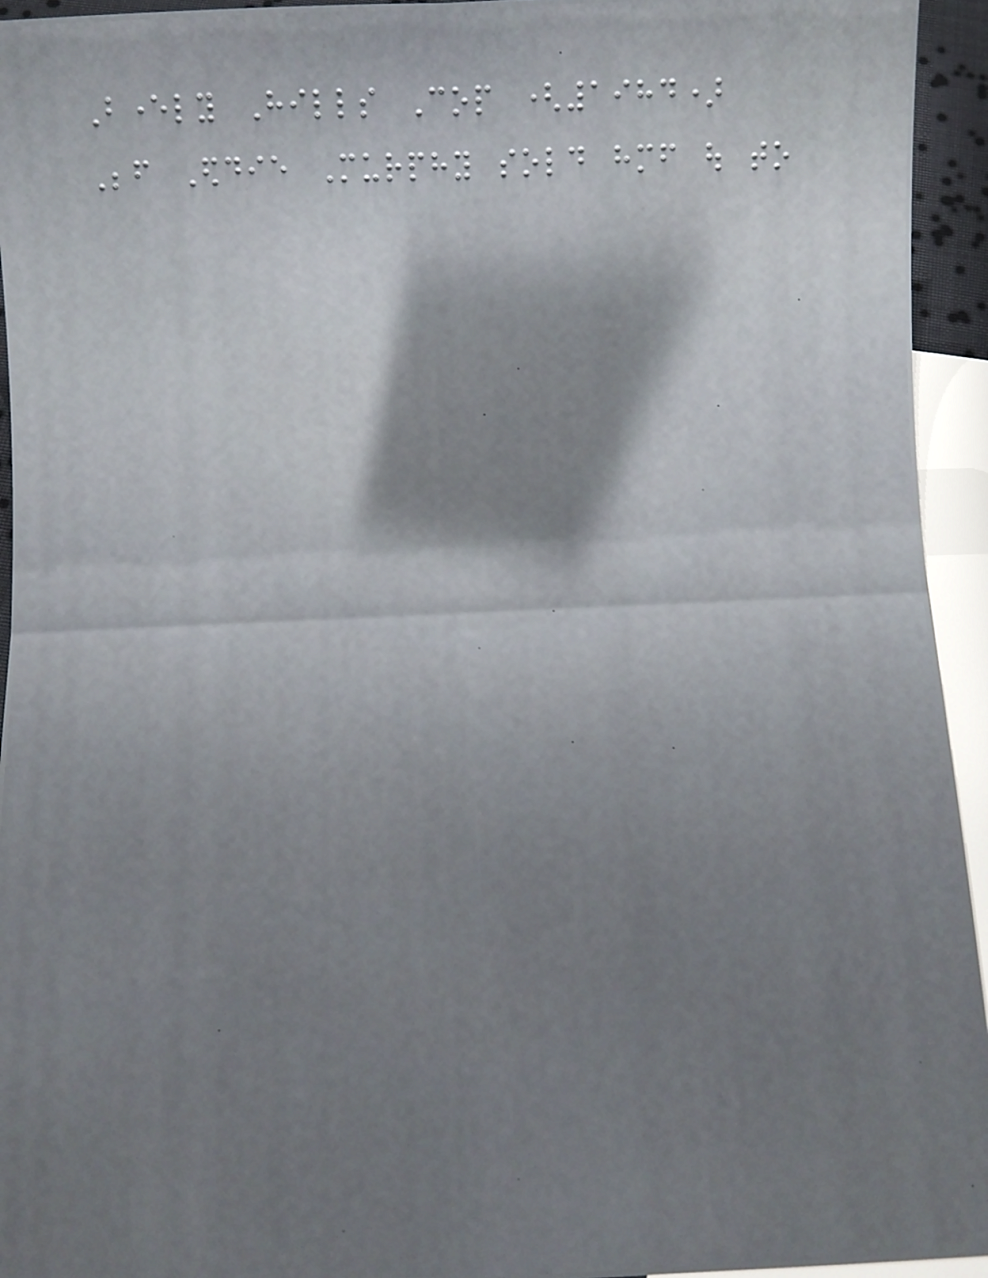Beverly Hills Cop (1984)
Before Eddie Murphy sold himself out to
